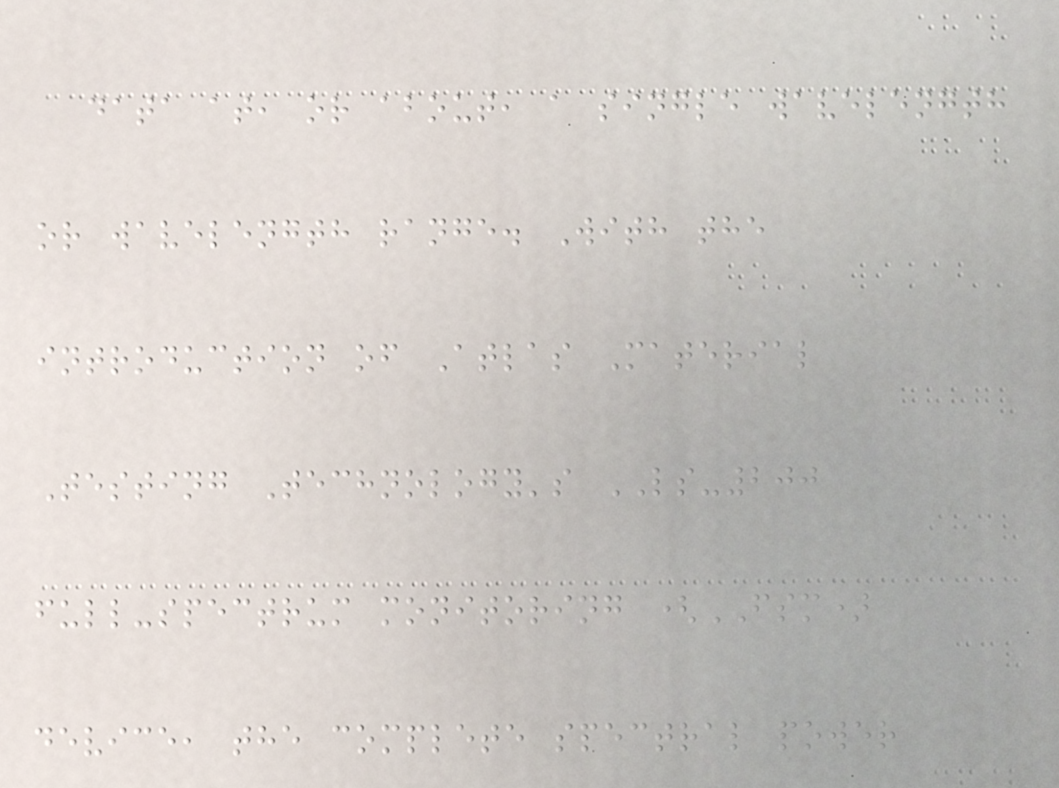data at, or about, a single wavelength
or wavelength range. With the
introduction of Atlas Material
Testing Technology's LS-200
full-spectrum monitoring (FSM)
device, the complete spectral power
